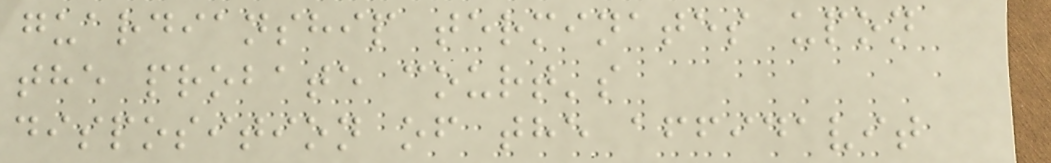guardianship terminates upon
the probate court's
disposition of the affidavit
